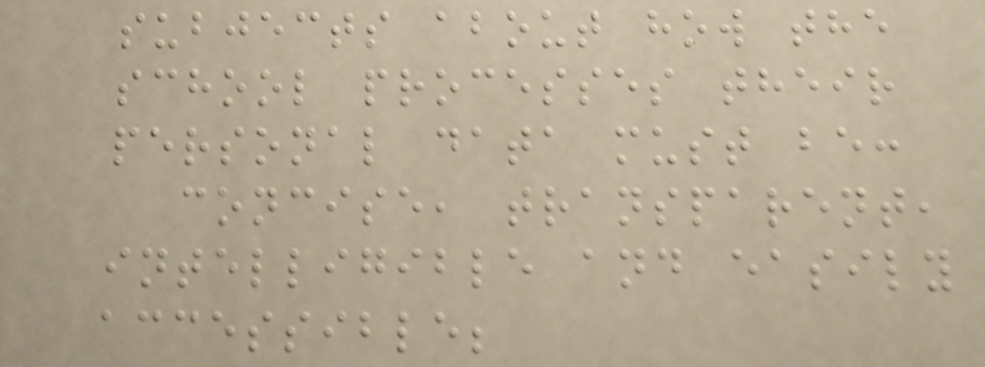subjects about how the
school processes their
personal data must be:
concise, transparent,
intelligible and easily
accessible;
